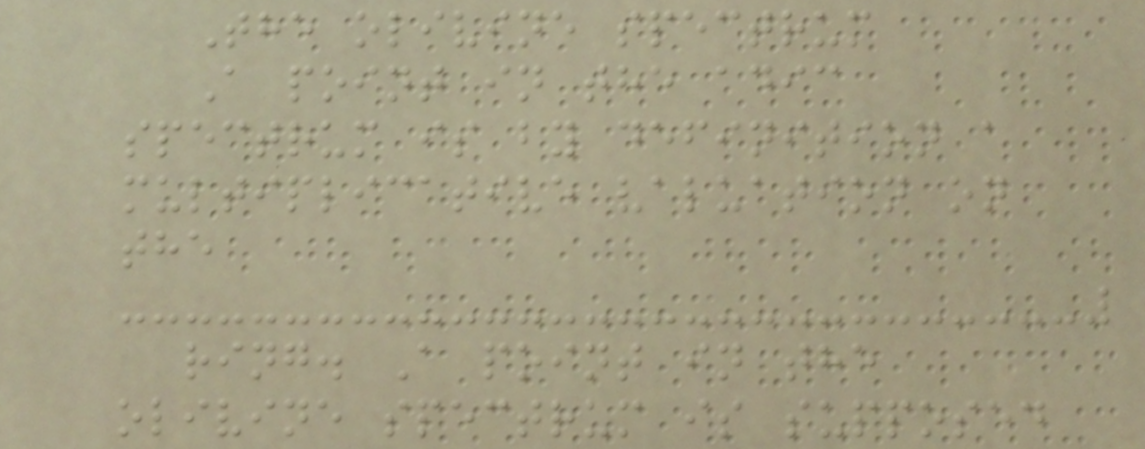The olivine spectrum
A point in the adic
spectrum is by definition a
multiplicative valuation on
the
ring. A point in the
olivine spectrum is supposed
